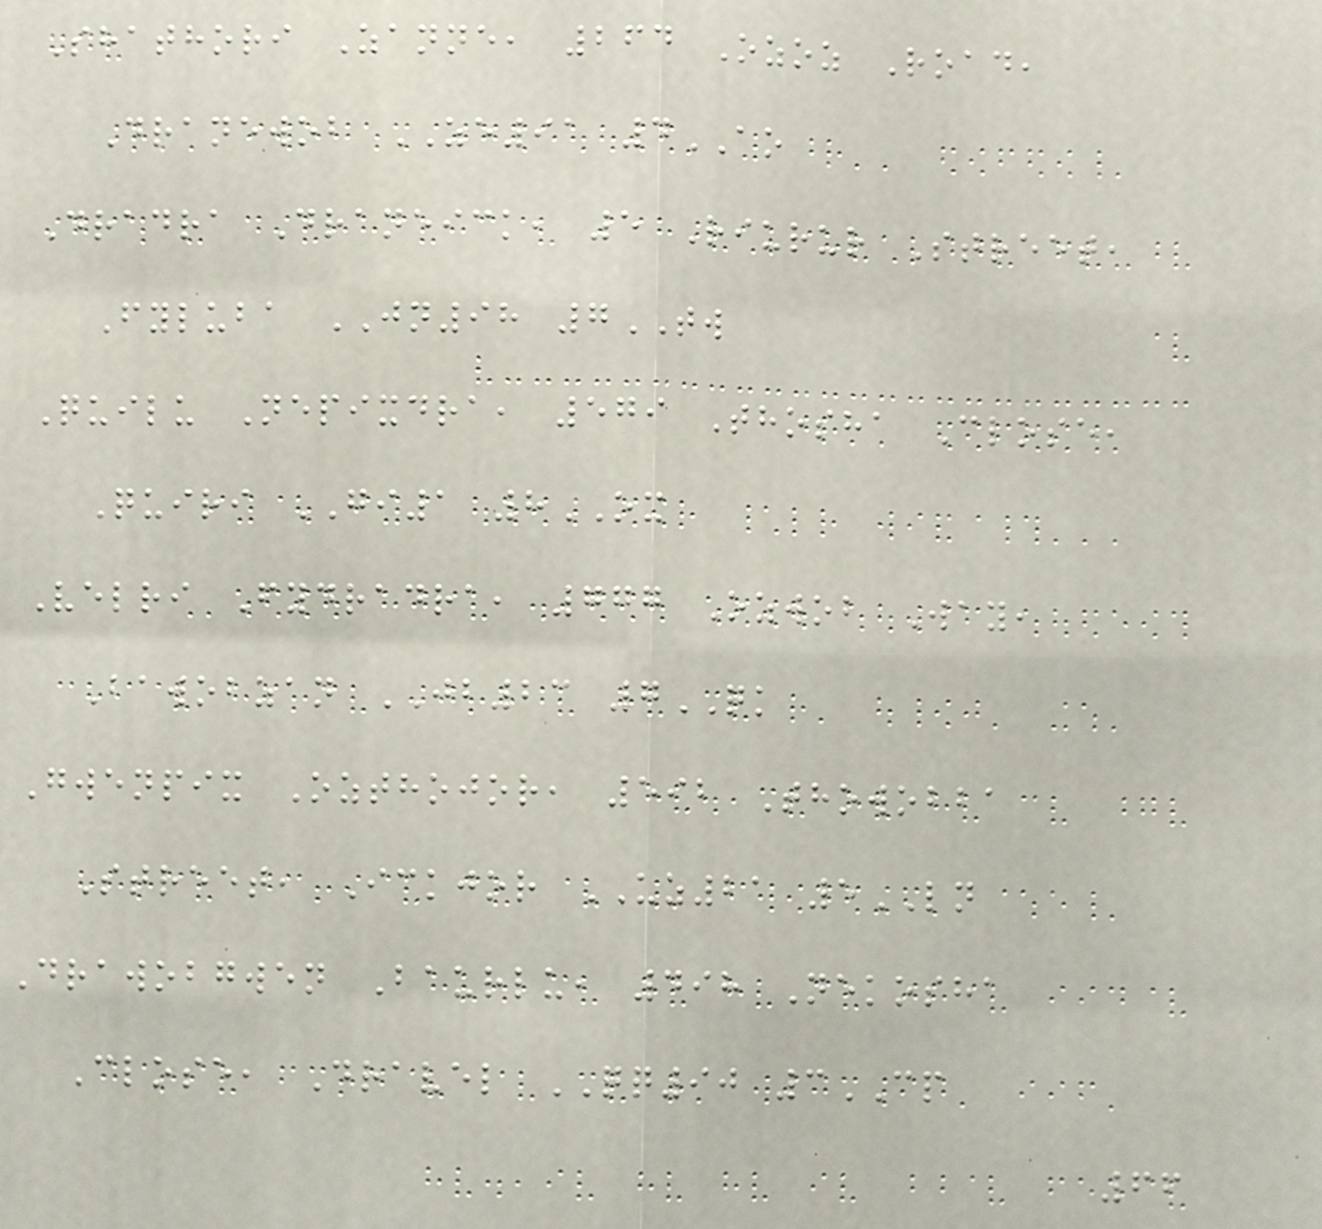Shathori Zanne, 264 Ozoz Road,
Dranewob ZE91 4AO
Dradra Draneick, 5 Riurur Street,
Fyluba JN98 7TW
Quilu Nepixdra, 579 Thosha Close,
Quiri GI1 8OX
Velri Fydradra, 777 Ozwob Way,
Bawobzan JB23 7QK
Gwenpix Ozthojor, 592 Thowobba
Street, Ickjor UZ21 5LN
Drawobgwen Baurlu, 498 Nekosha
Close, Dravel QQ90 3CP
66
